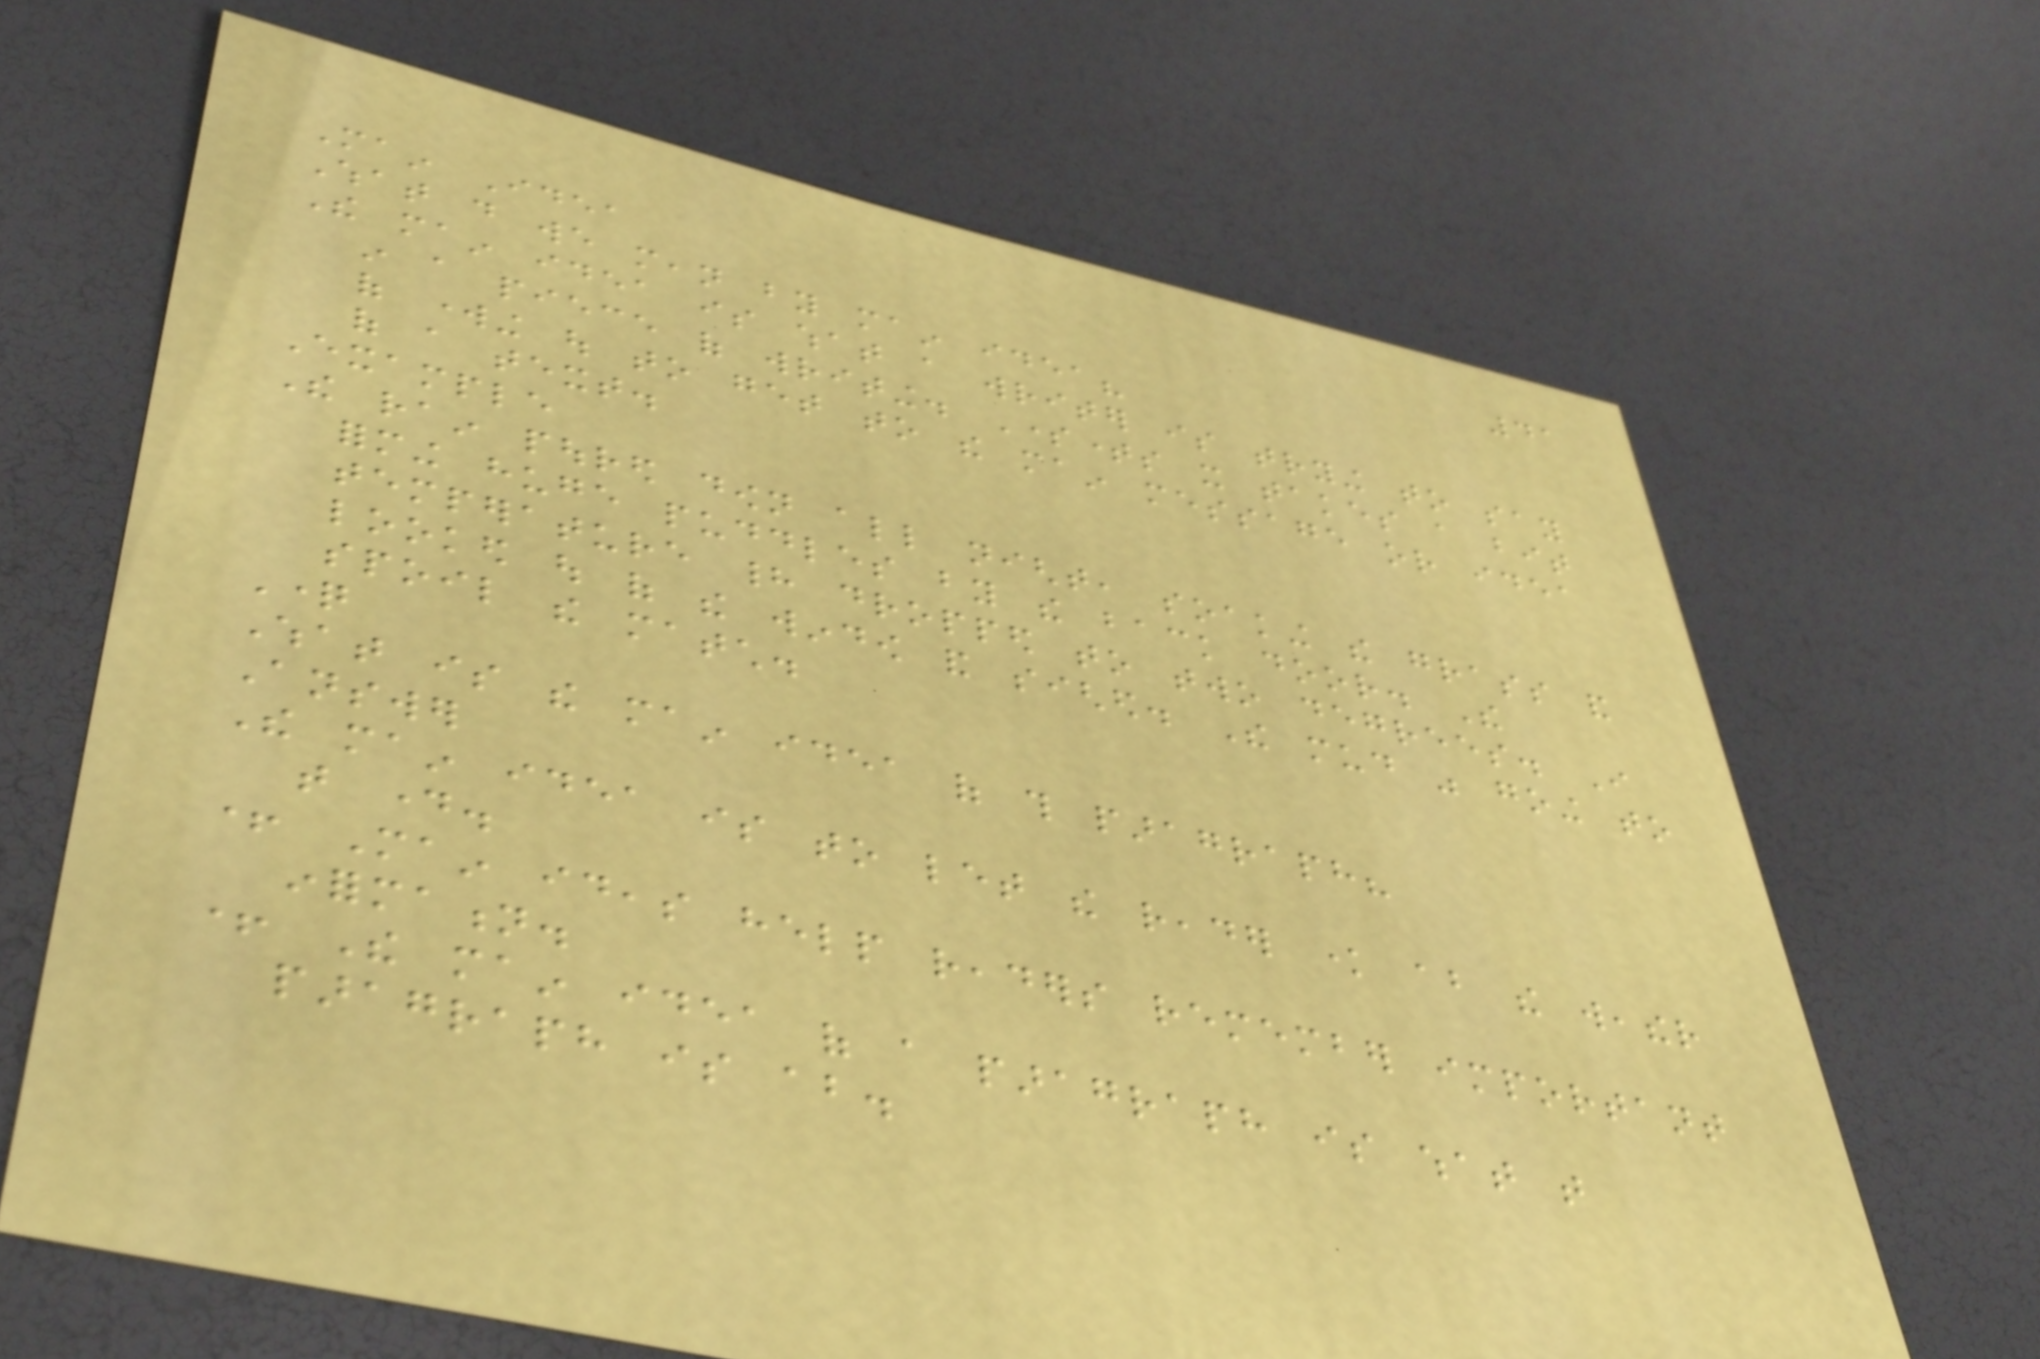41
Main Idea
What do we mean by main idea?
The main idea is what a writer is trying to say
in a piece of writing. Sometimes it takes a bit
of working out to get to the main message or idea
of a text.
Example
The rain poured down all night, soaking the grass and
forming huge puddles by the back door. The
temperature had dropped to two degrees. I
looked out of the window and sighed. The mud was going to
spoil the match.
Question
What is the main idea of this paragraph?
Answer
The main idea is to let the reader know about the weather
that day.
+ Main ideas help readers remember important
information.
+ The main idea of a paragraph is what that
paragraph is about.
